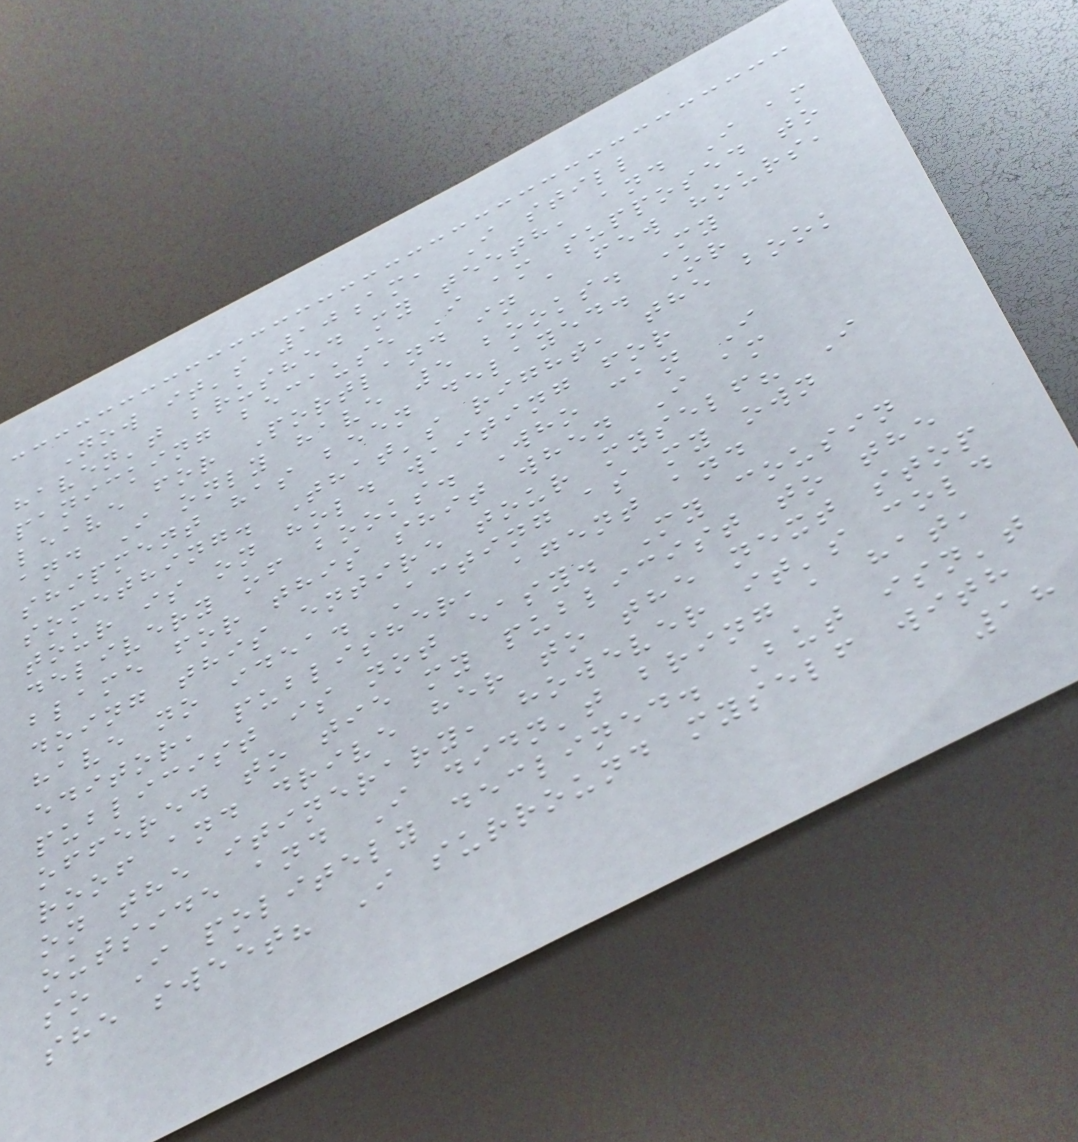Now it's 10am, I still
haven't brushed my teeth, and I am
panicking because I am supposed to
leave for Portland in a few hours,
and I only have 5 books. My
shipment has been delayed. Or
something. That's right, the book
tour is on hold waiting for
delivery of books. Who can I
blame for this shit when I am
doing this entire tour myself? I
have no idea. Acting as my own
editor, publisher, agent and
publicist is not easy. My cousin
offered to tie my publicist to the
roof and drive her to the next stop
on the itinerary, however it's cold
outside and I didn't bring a hat,
so I politely declined. But isn't
she sweet? I surround myself with
18
